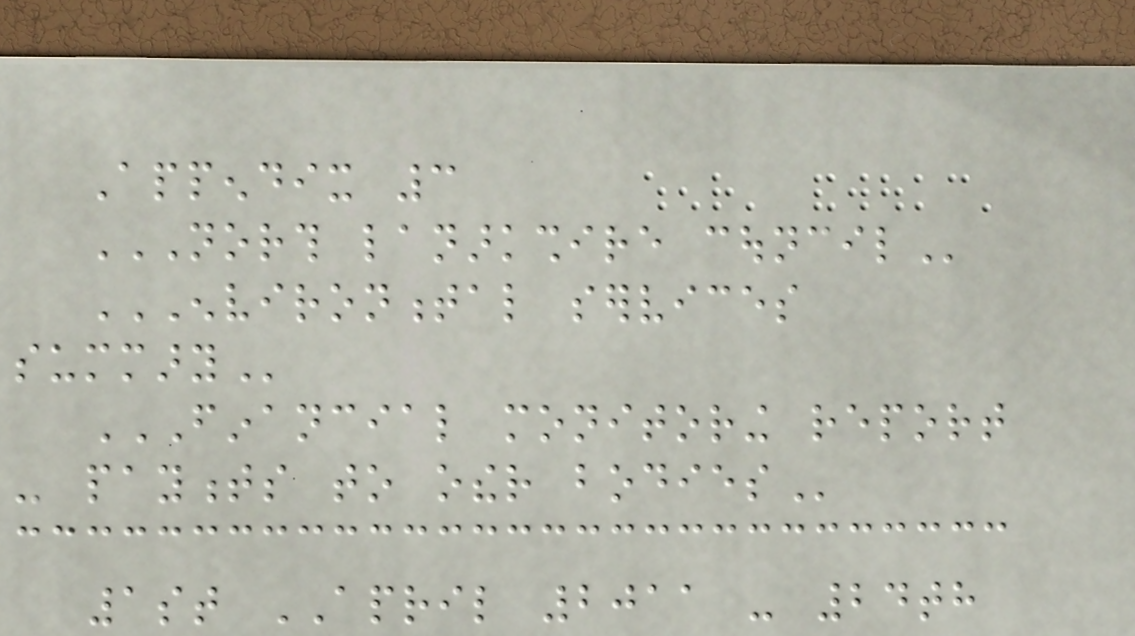Appendix 3
NORTH LANARKSHIRE COUNCIL
ENVIRONMENTAL SERVICES
SUMMARY
FINANCIAL MONITORING REPORT
- PAYMENTS TO OTHER BODIES
1st APRIL 2011 - 24th
